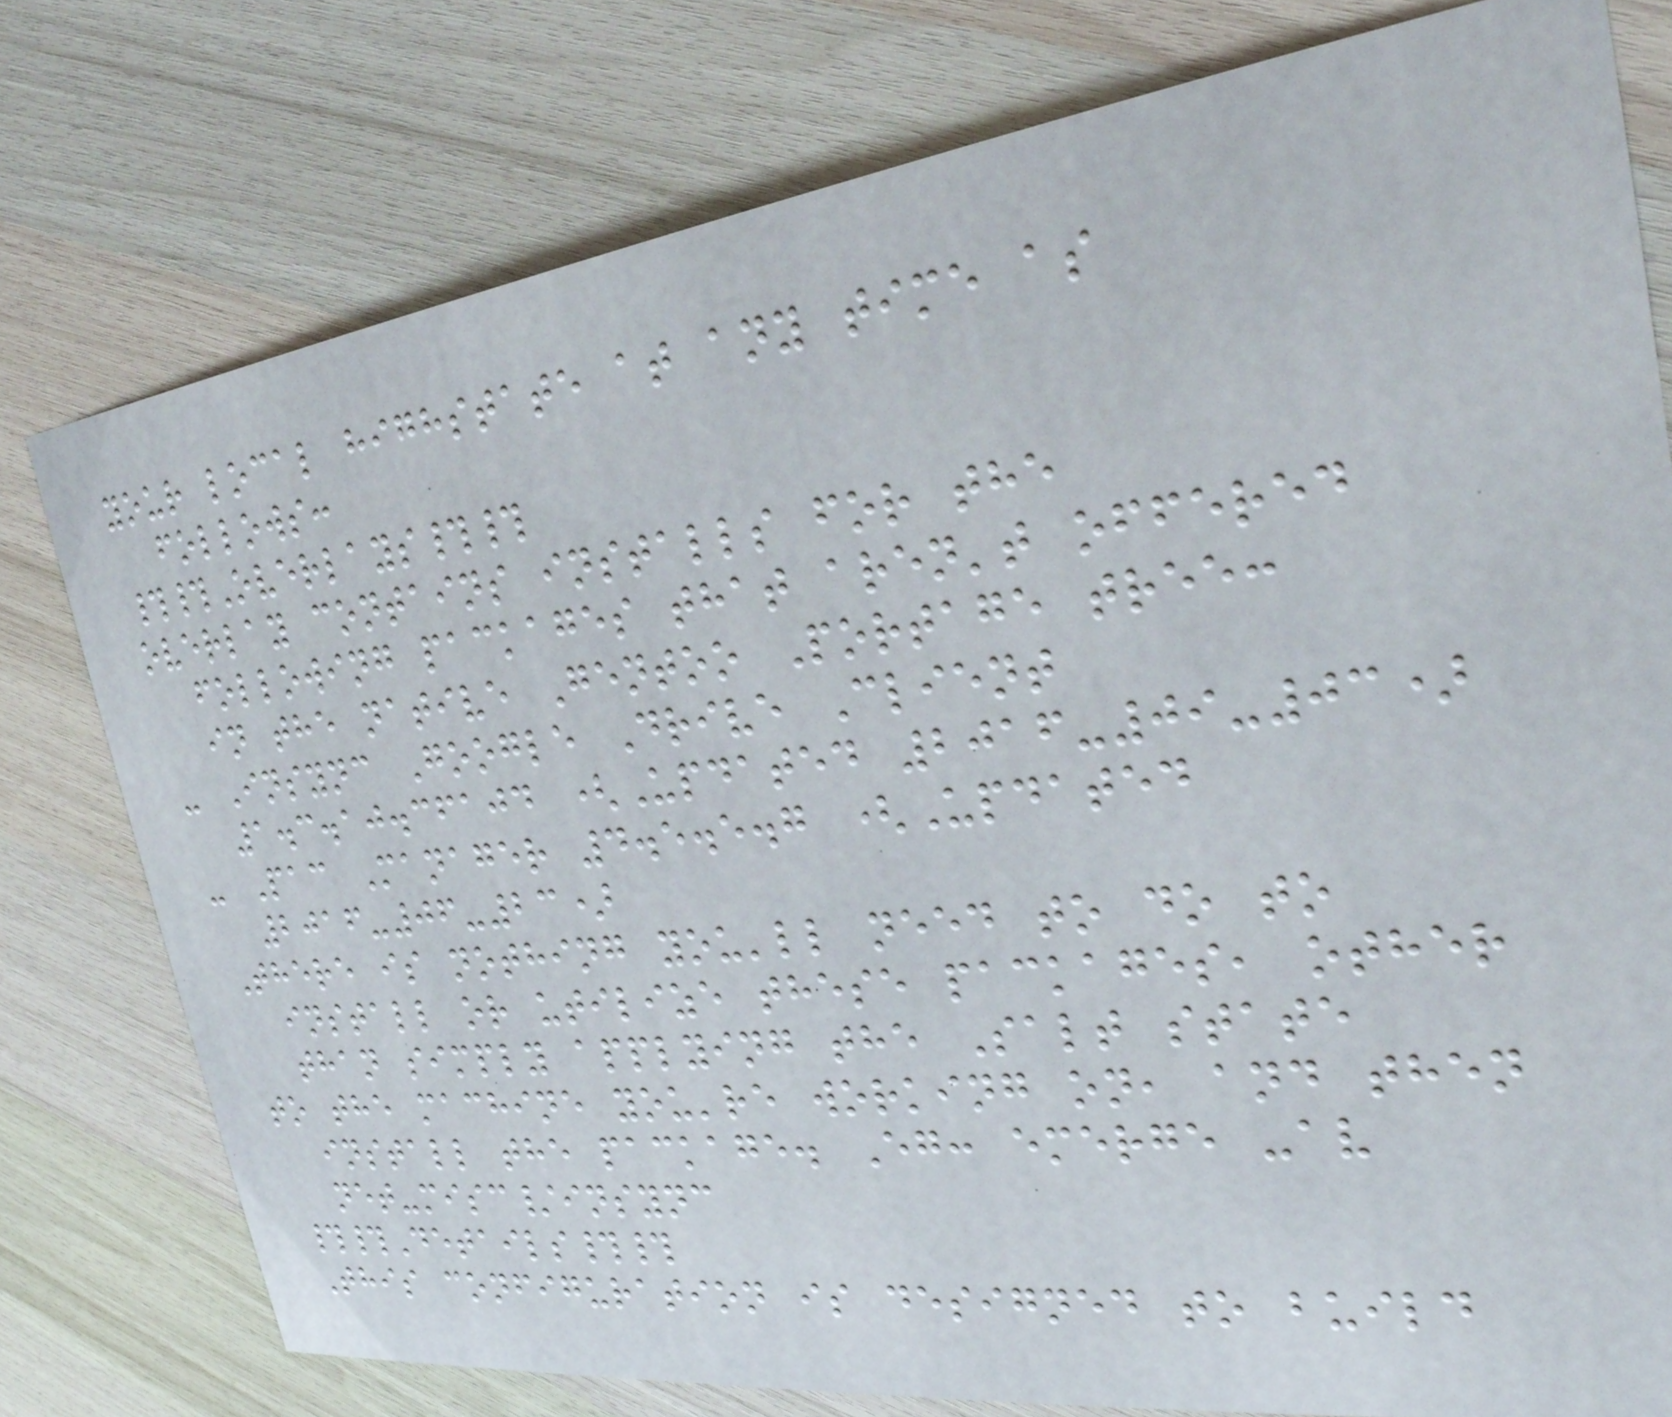your local highstate at any time as
follows:
##Overlays##
overlay contains installs for the
following packages that aren't offered
in the native Gentoo Portage tree:
- Insync Google Drive Client
1.3.10.36104 (Updated 2016-09-03)
- Pac Manager 4.5.5.7 (Updated
2016-06-23)
There is nothing you'll need to do to
install or utilize these packages, other
than simply applying the Salt state
to the machine you're working on, and then
install the package. Eg: emerge -av
net-misc/insync
##Details##
This configuration is designed to build
